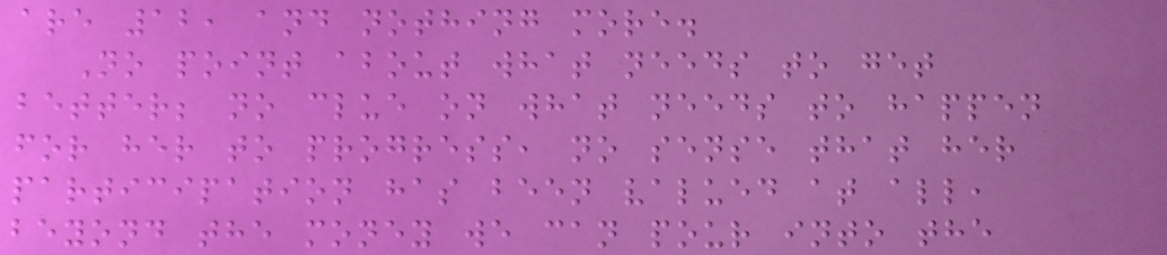are 12, and nothing more.
No point about what needs to get
better; no clue on what needs to happen
for her to progress, no sense that her
participation has been valued at all,
beyond the money we can pour into the
